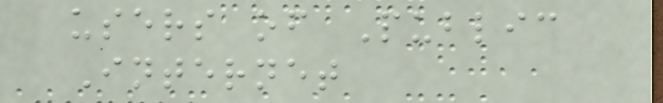users of Public
Internet
